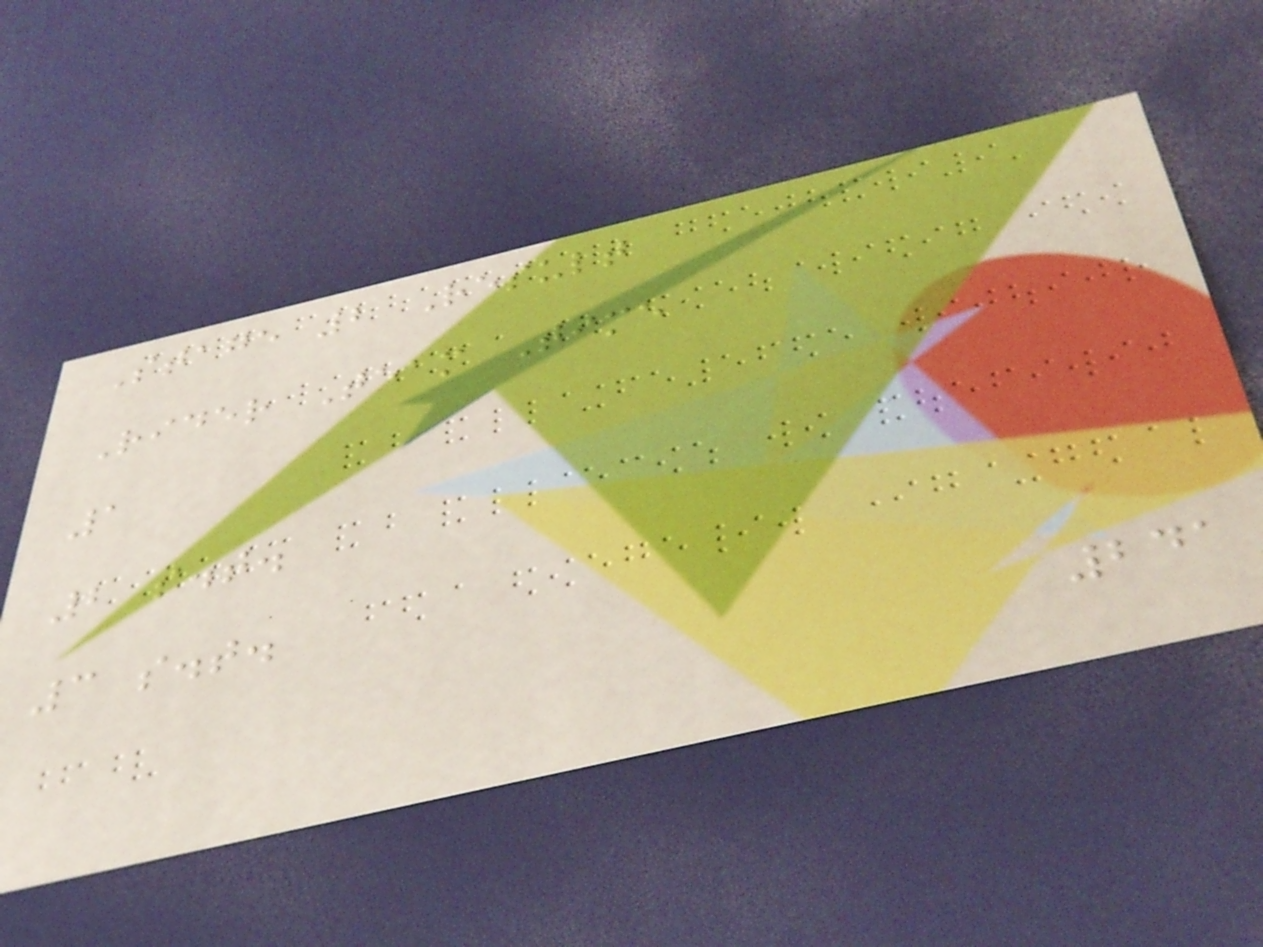Stage 2 Result
Rider Team Time
1
2 s.t.
3 s.t.
241
